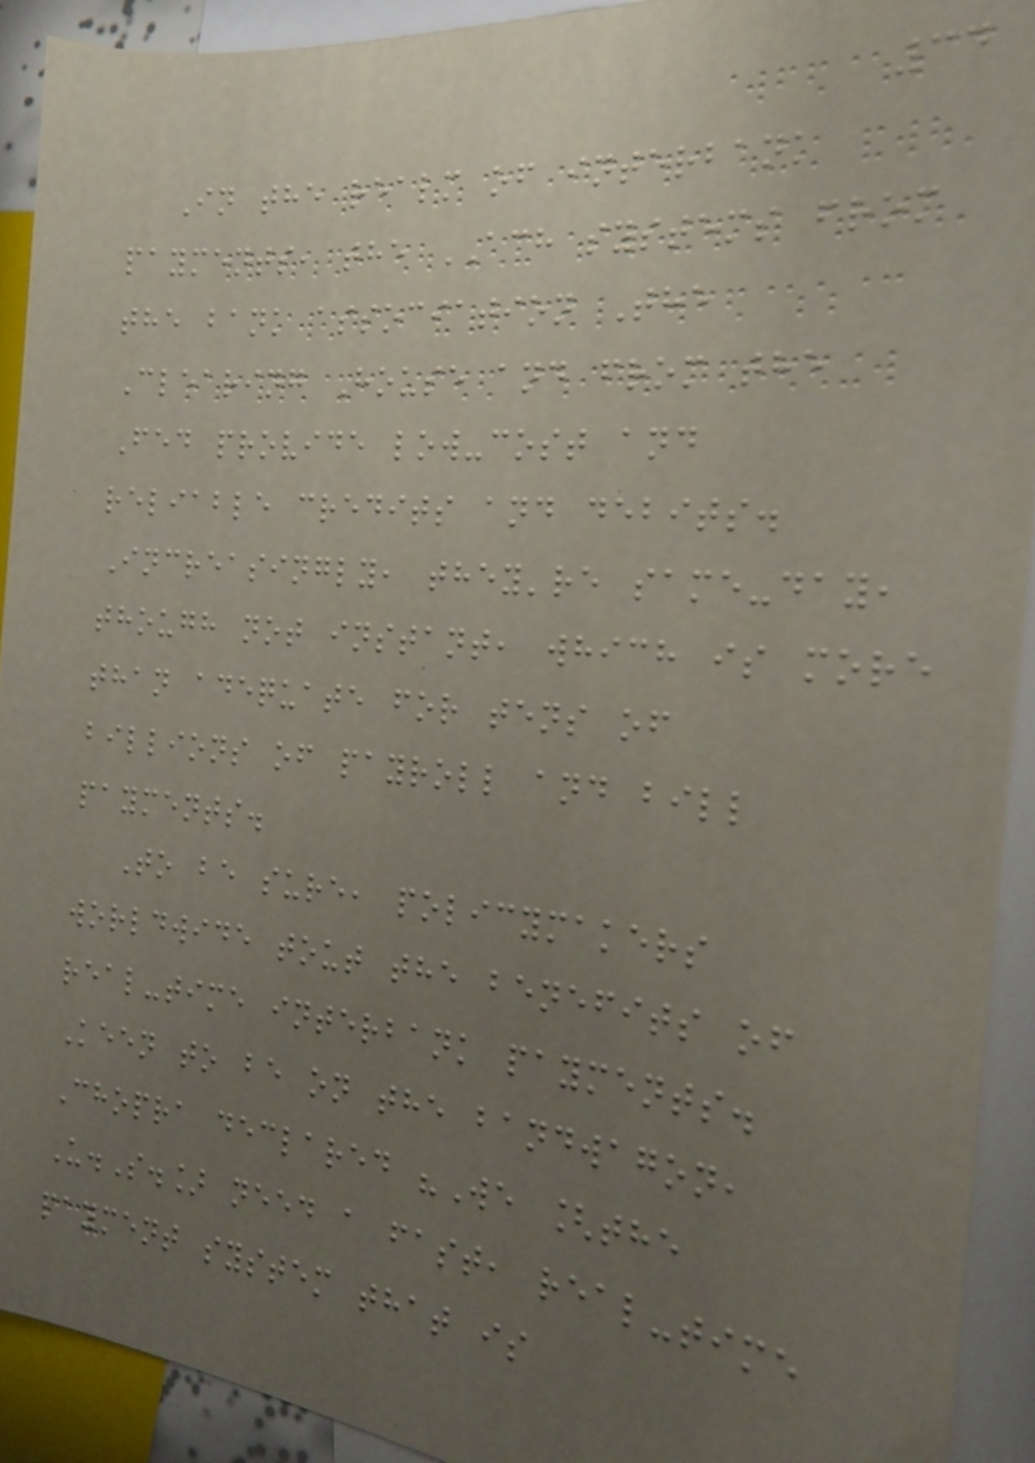34
In the realm of interbank
payments, the ACH systems from
the bank association The
Clearing House and from the
Fed provide low-cost and
reliable credits and debits.
Increasingly, they're same-day,
though not instant, which is more
than adequate for tens of
billions of payroll and bill
payments.
To be sure, policymakers
worldwide tout the benefits of
real-time interbank payments.
Keen to be on the bandwagon,
Chopra declared "We [the
U.S.] need a fast, real-time
payment system that is
